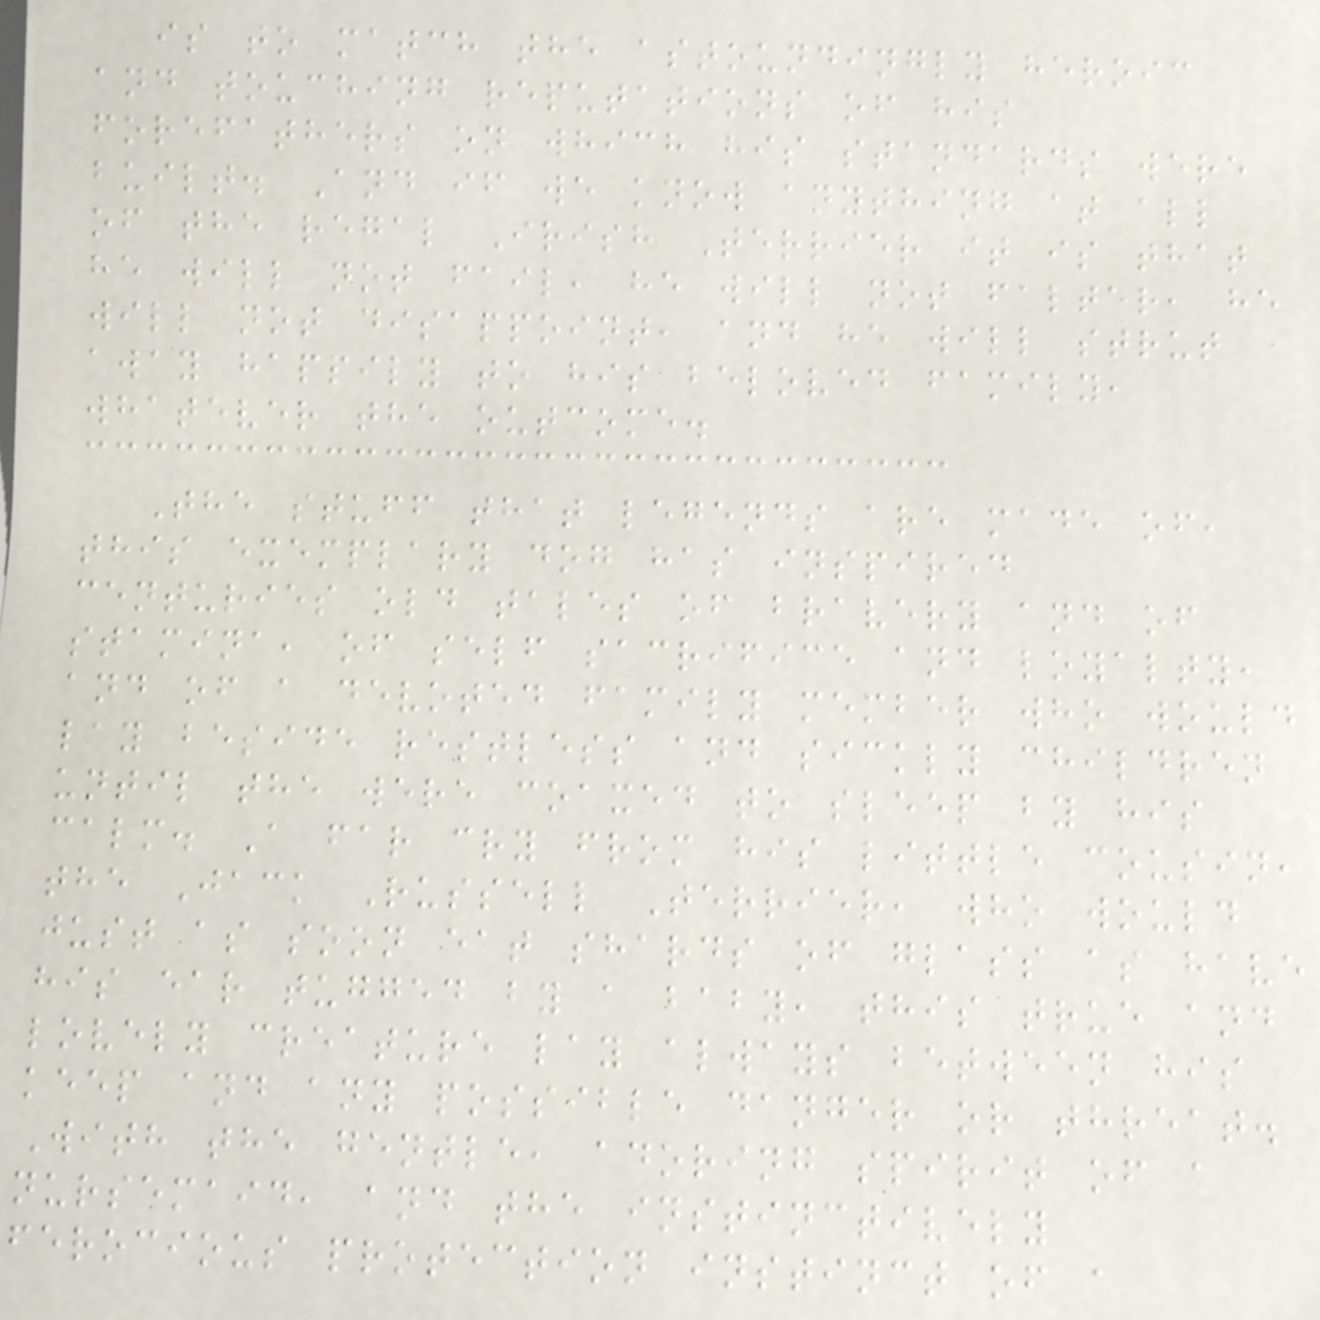is to match the astoundingly heroic
and touching reputations of his
forefathers on which his standards were
built. And if we know anything at all
of the regal Irish Terrier it is that
he will not fail, he will not falter, he
will not disappoint, and he will strut
away happily to his beloved family,
whatever the outcome.
The stuff that legends are made of,
this exemplary dog has inspired
centuries old tales of bravery and of
stamina, of self sacrifice and loyalty,
and of a devoted family member who would
lay beside restless and sickly children
until the were coaxed to sleep by his
calm. A far cry from his little cousin,
the Jack Russell Terrier, who would
just as soon eat shards of glass as have
his ear tugged by a baby, this true and
lovely creature lay always between his
keep and any possible danger or threat.
With the gentle, adoring spirit of a
nursemaid, and the instinctively
ferocious protection instinct of a
